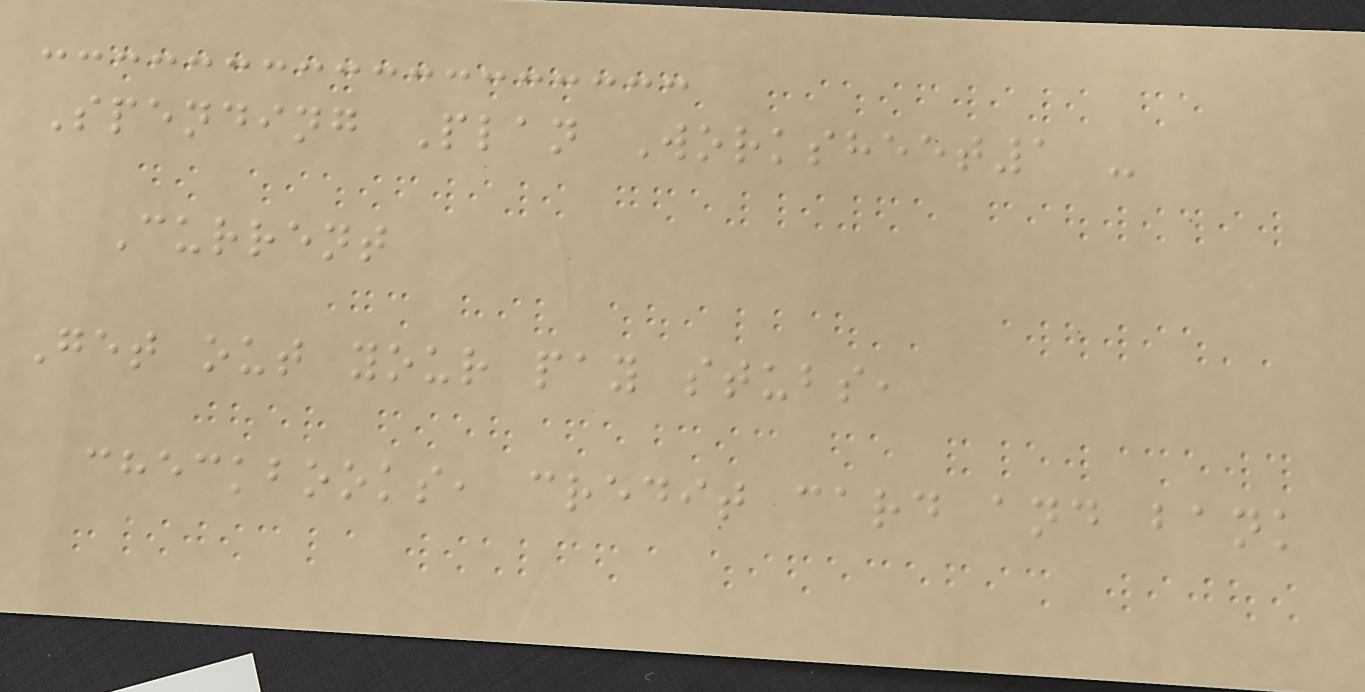Spending Plan Worksheet1 -
Current
Get out your pay stubs,
checkbooks, credit card and bank
